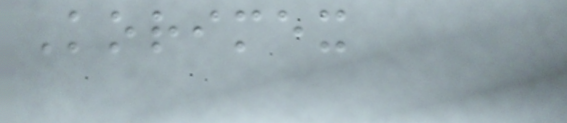Korimex
